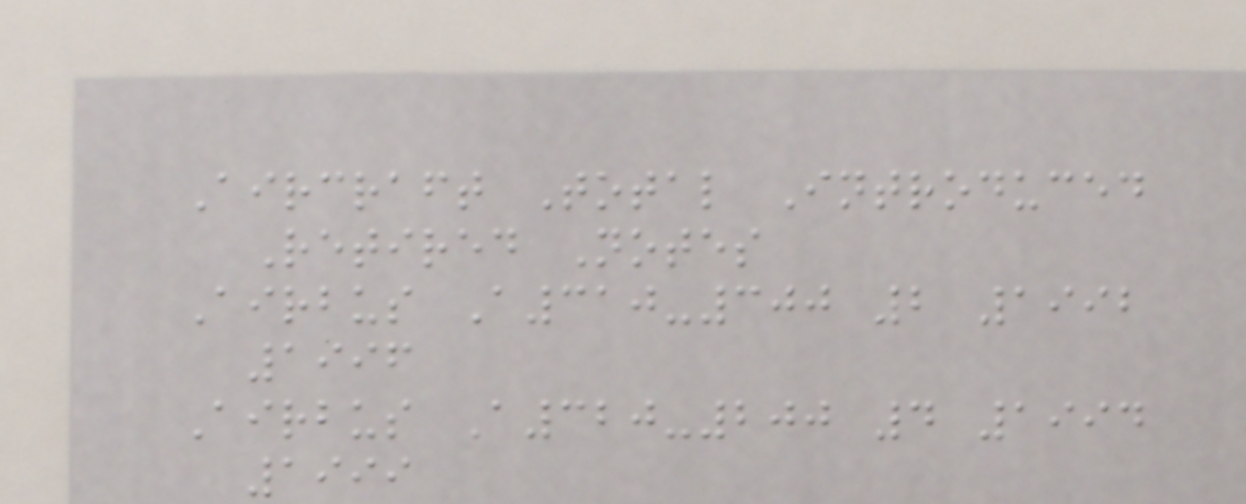Aircraft Total Introduced
Retired Notes
Airbus A310-300 2 1992
1996
Airbus A320-200 4 1994
1999
